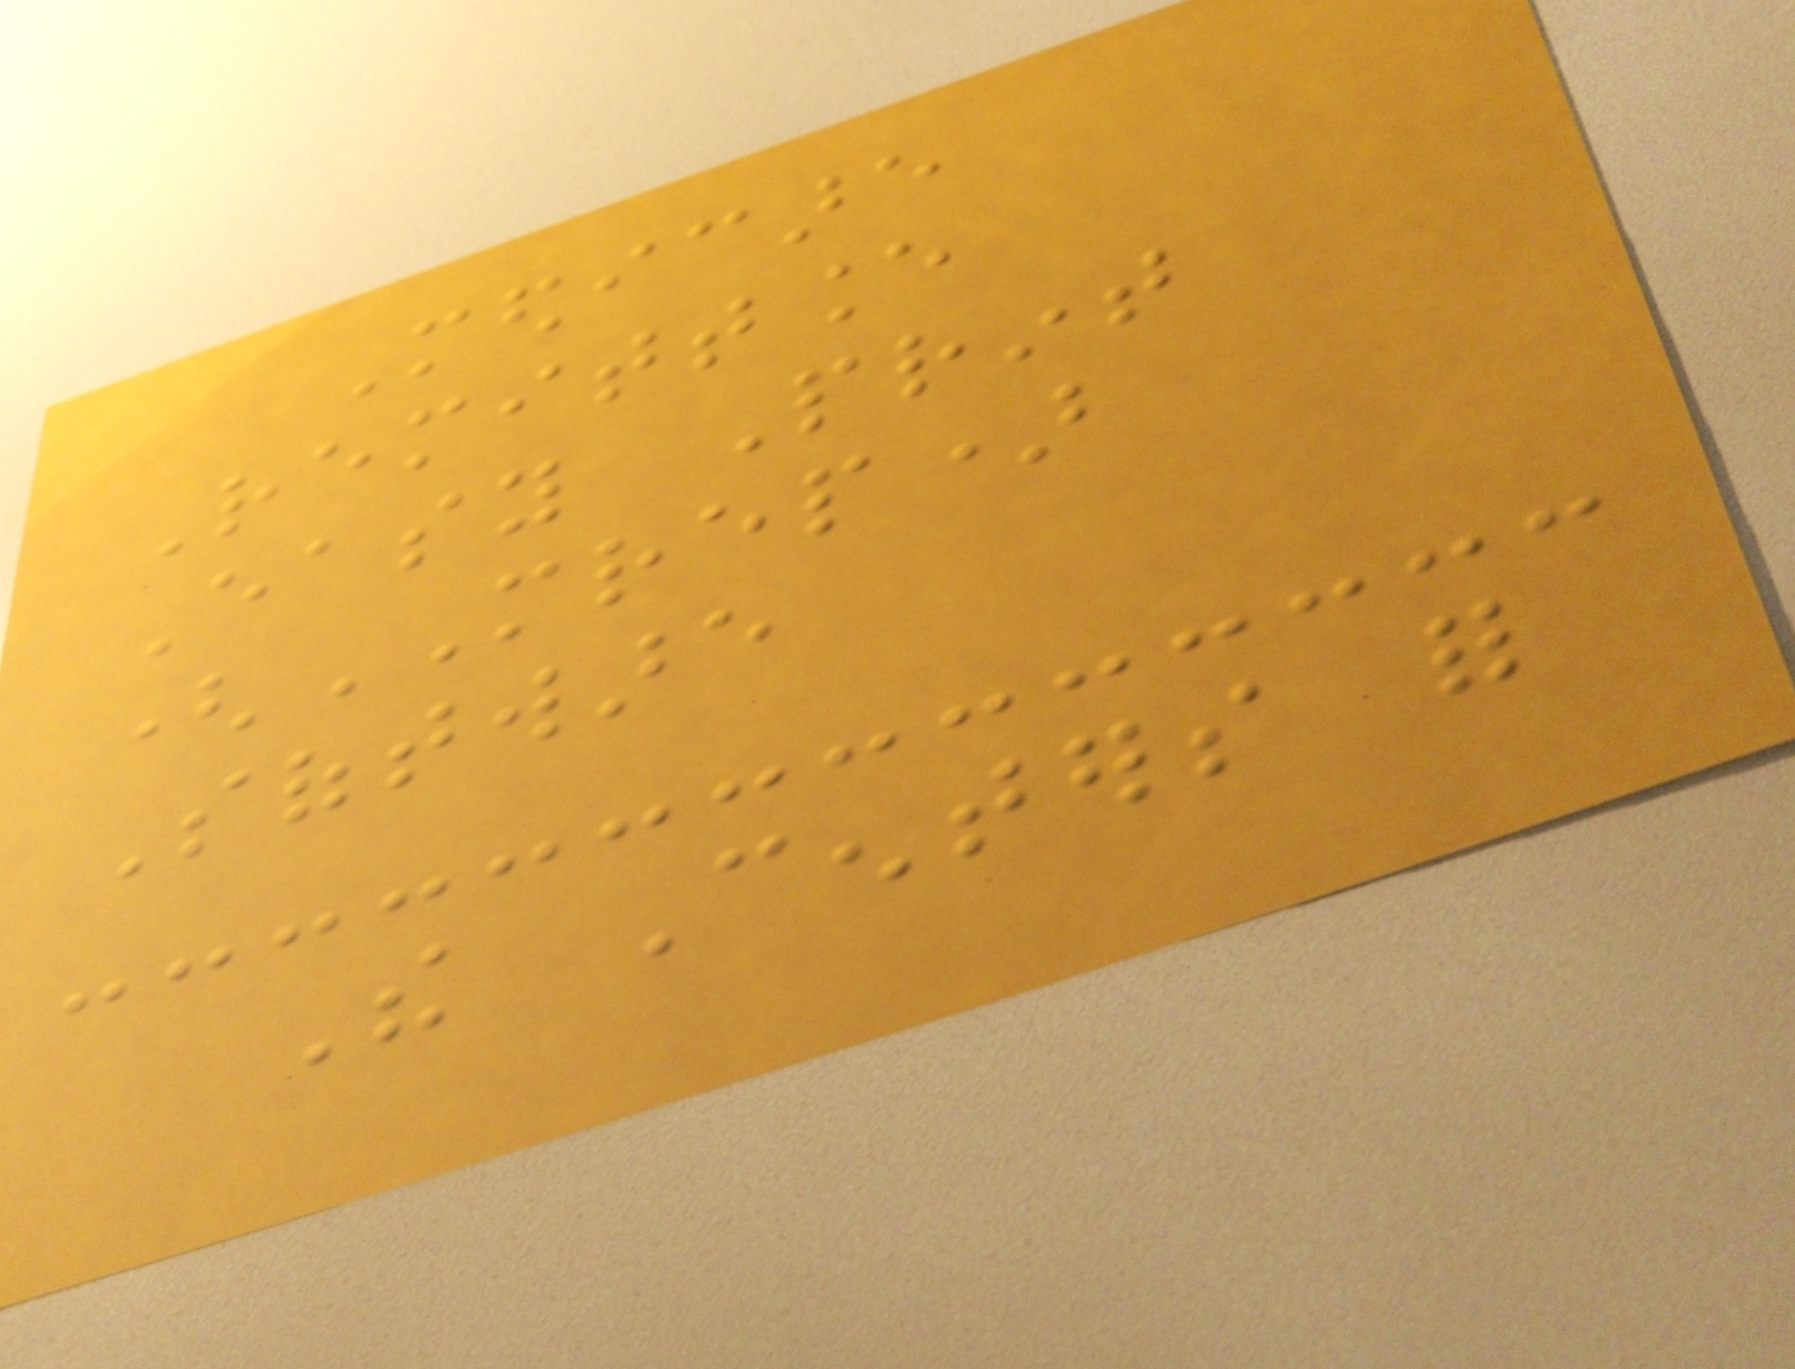Medicare
Remittance
Easy Print
(MREP)
Software
The Centers for
